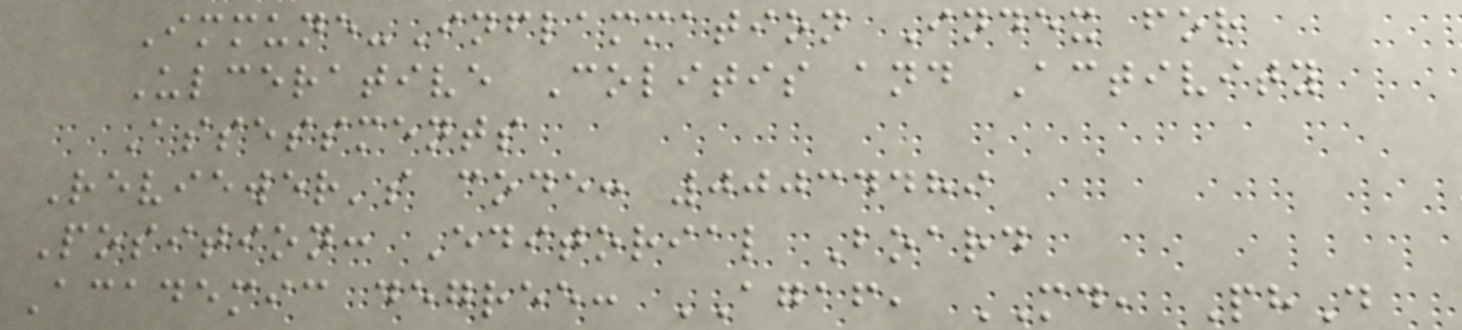Immune-Inflammation Index for
Ulcerative Colitis and Activity
Assessments
Reviewer's code: 00034489
Position: Editorial Board
Academic degree: AGAF, MD, PhD
